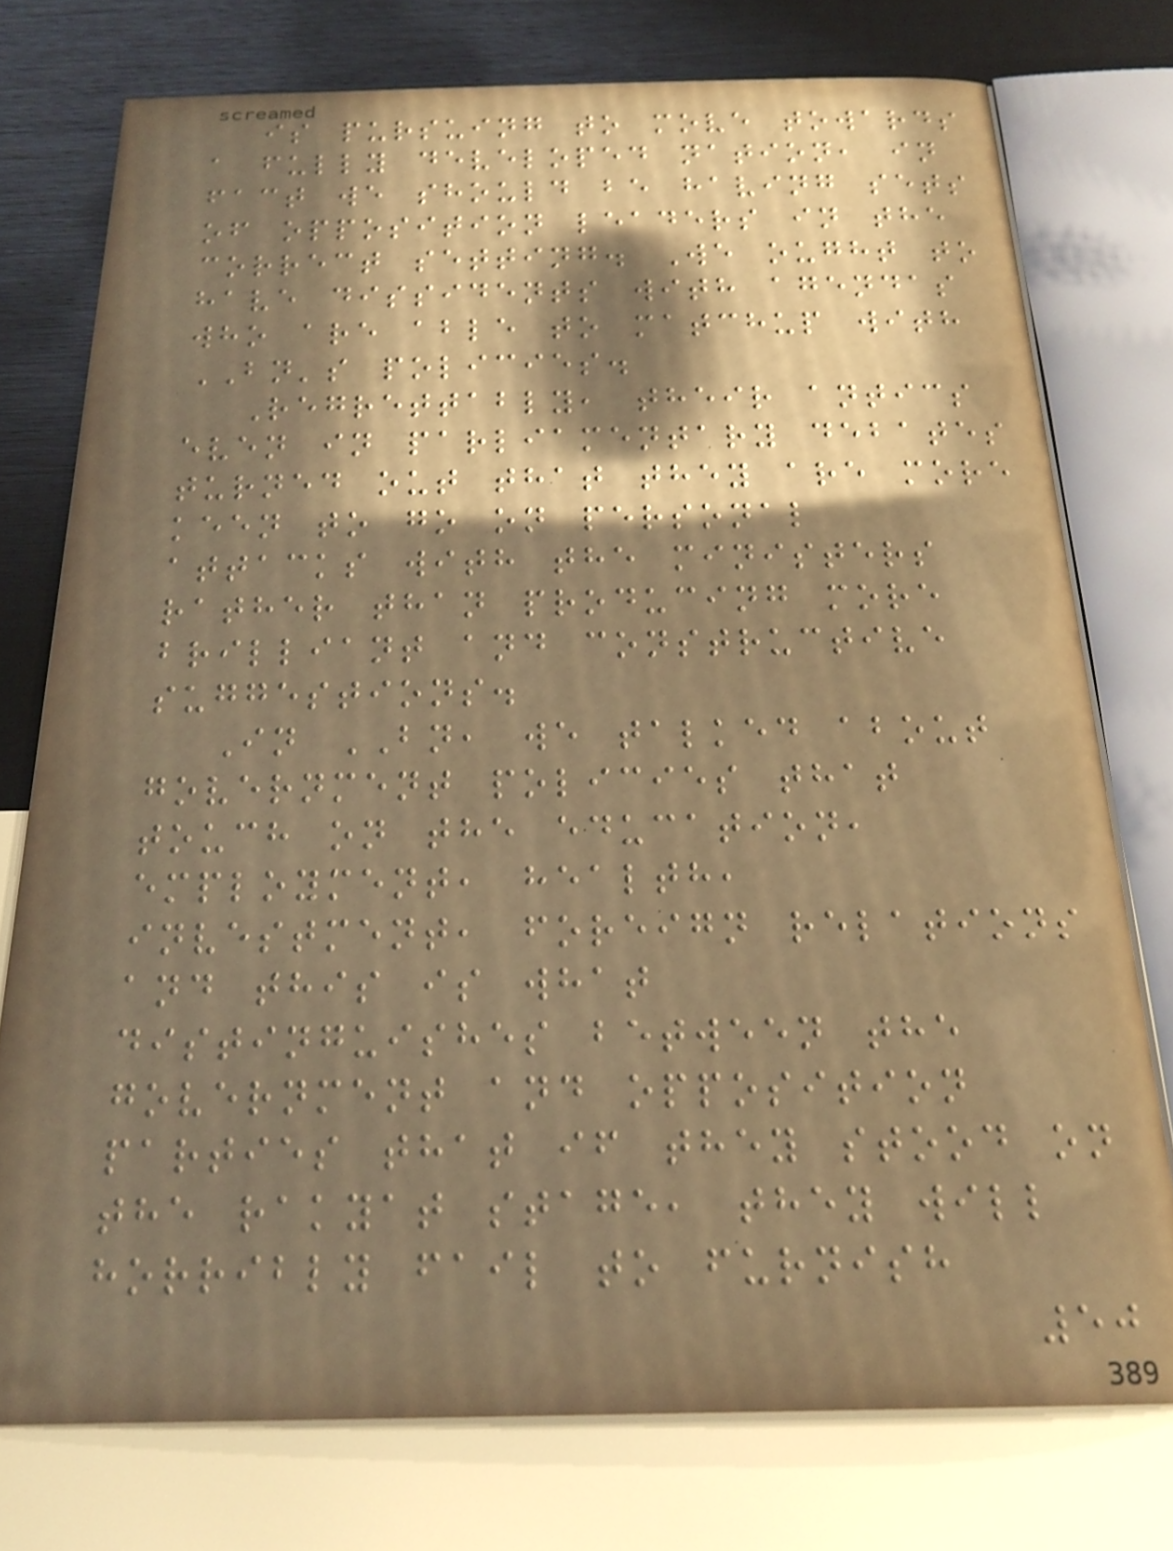is pursuing to move towards
a fully developed nation, in
fact we should be having sets
of opposition leaders in the
correct setting. We ought to
have dissidents with agendas
who are able to matchup with
BN's policies.
Regrettably, their antics
even in parliamentary debates
turned out that they are more
keen to go on personal
attacks with the ministers
rather than producing more
brilliant and constructive
suggestions.
In BN, we talked about
government policies that
touch on the education,
employment, health,
investment, foreign relations
and this is what
distinguishes between the
government and opposition
parties that if they stood on
the rakyat stage, they will
horribly fail to furnish
50
